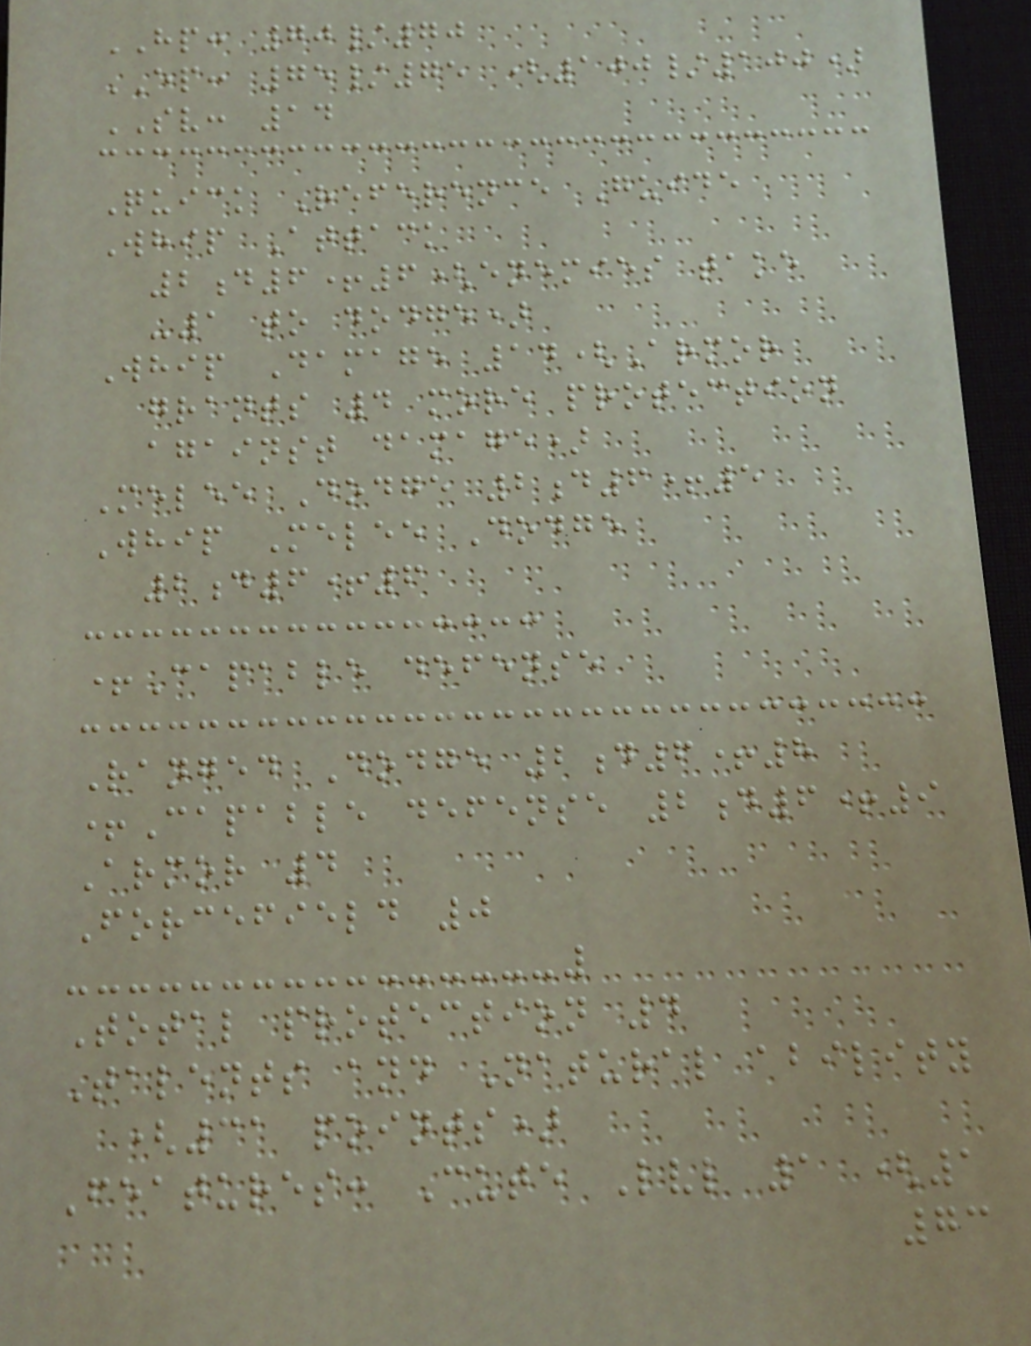HP: 70/70
EP: 75/75 (100/100)
SV: 14
Quick Reference Guide
Whip Attack
2d6+6(enemies take
-1 to dodge)
Whip Damage 14(Armor
grants 4 more protection
against damage)
Melee Dodge 2d6+5
Whip Melee Dodge
2d6+6
+Capable defense
Ranged Dodge 2d6+8
+Capable defense 2d6+9
Armor 4
Forcefield 0
Total protection 4
Talents and Natural ability
(31 points)
Features: Cute Lvl 1 (1
73
